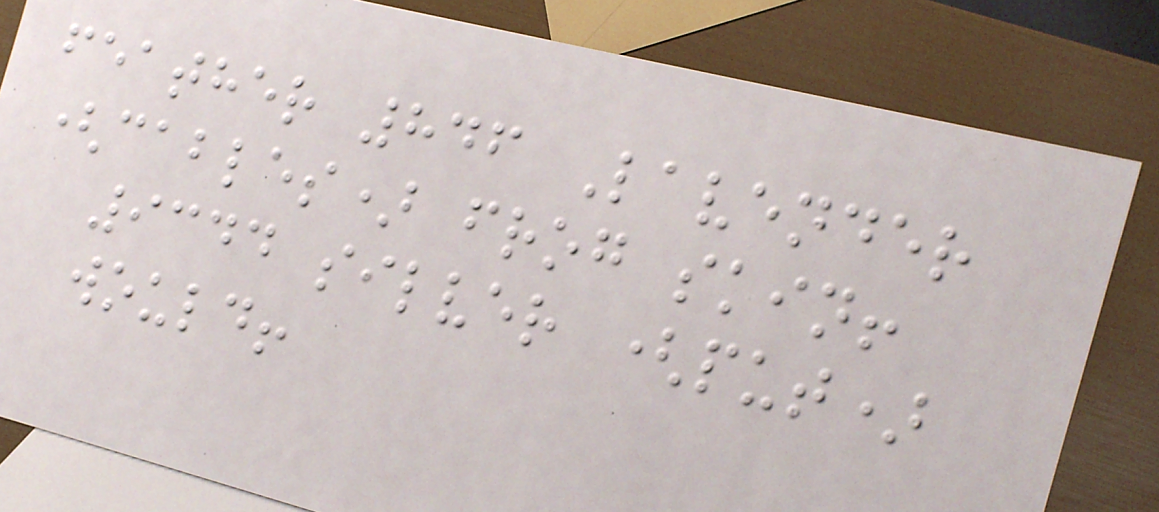feather 846 Lavender
(cables) frog skin!
9344 silver (put)
would!
